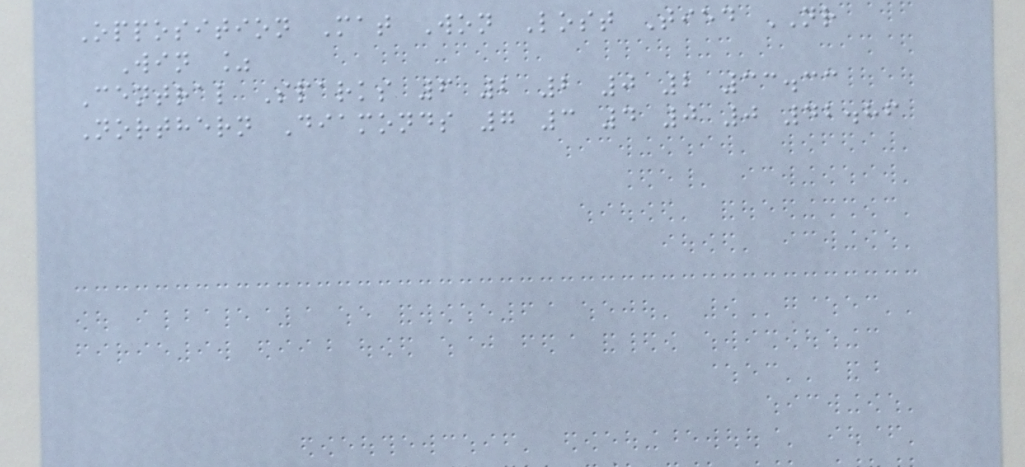Opposition Mat Won Lost Tied NR
Win %
Central Sparks 6 2 2 0 2 33.33
Northern Diamonds 7 3 4 0 0 42.86
